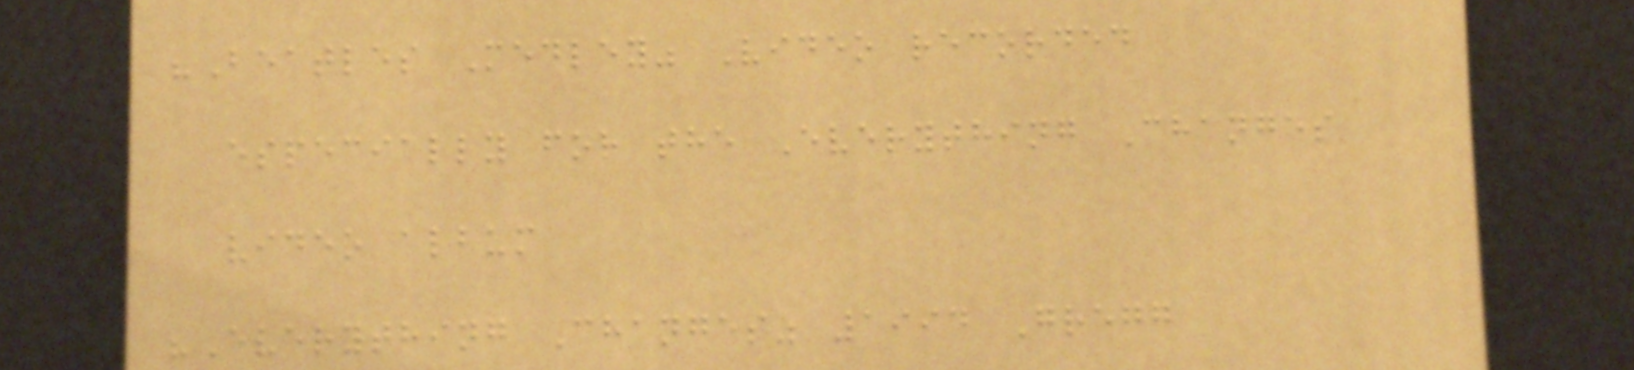"Beatles Medley" Video recorded
especially for the Everything Changes
video album
"Everything Changes" 1994 Gregg
